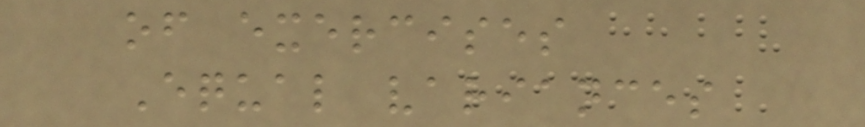of exercises
Equal variances
